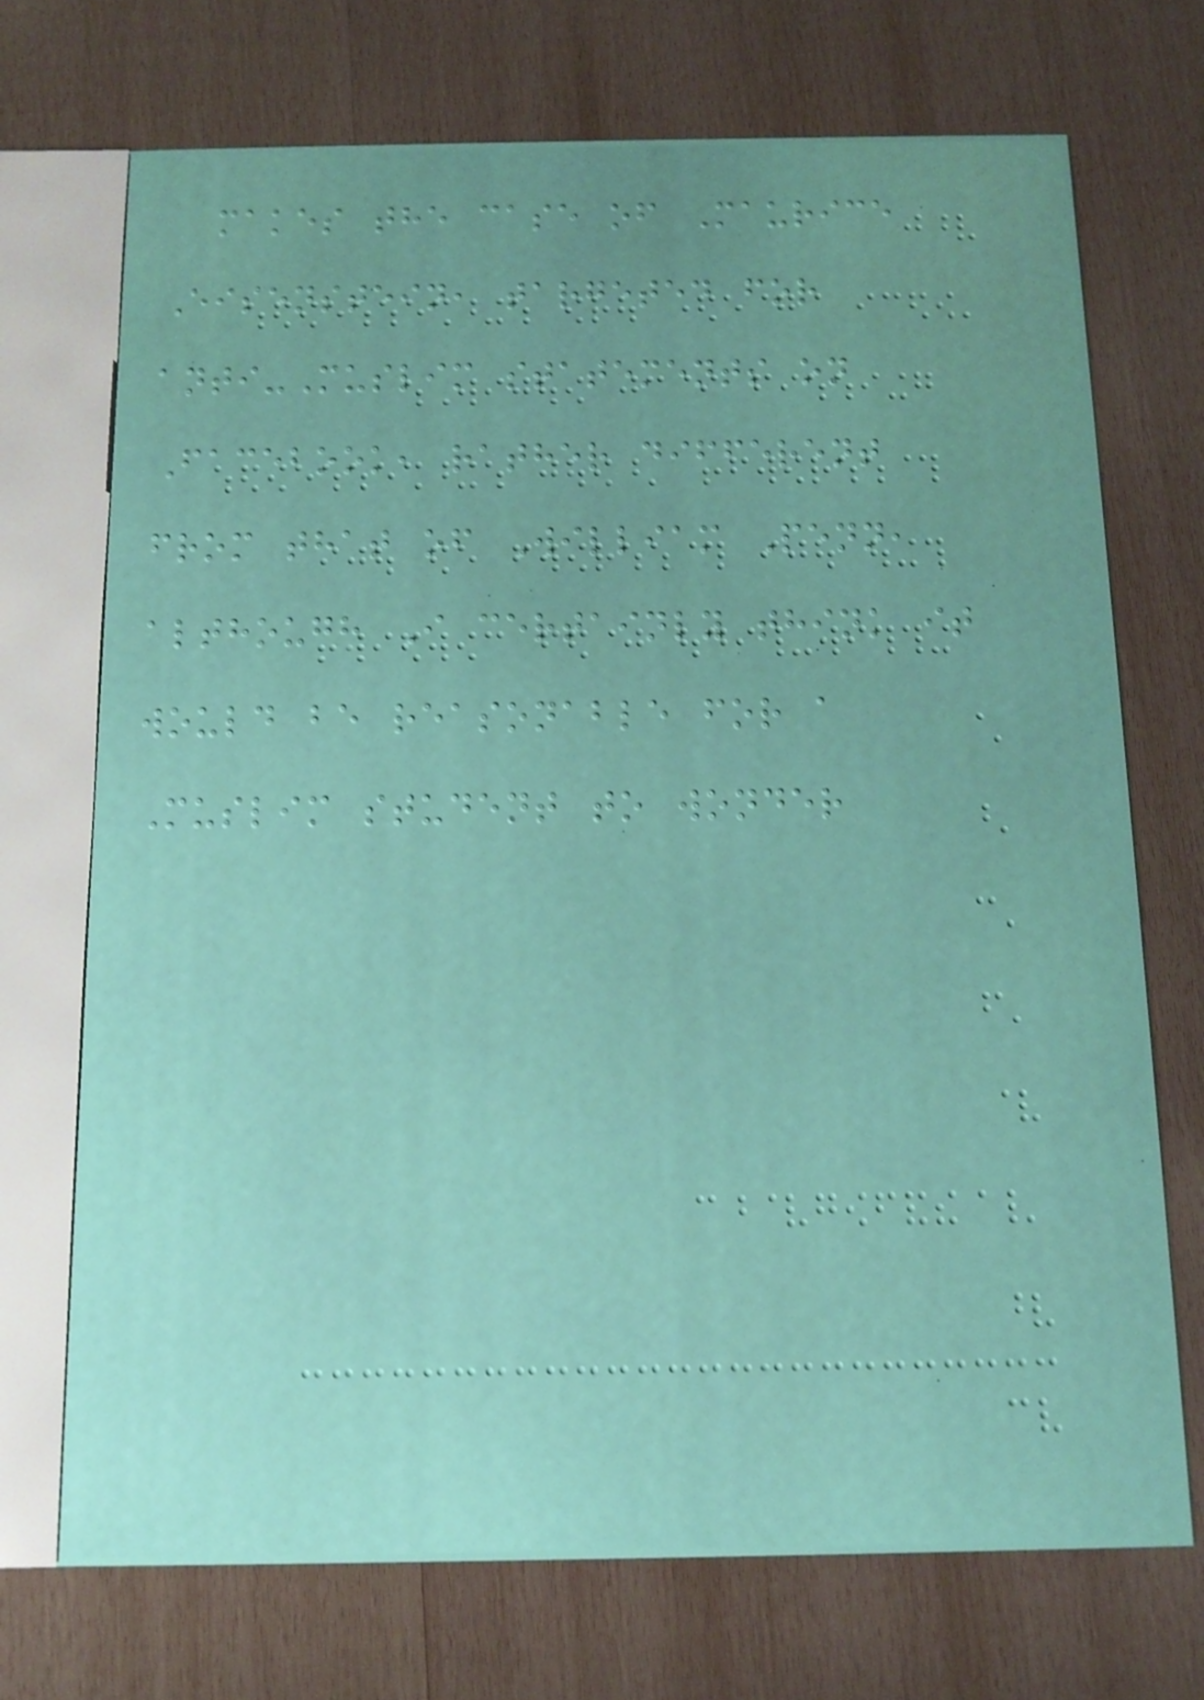makes the case of Maurice
Eisenstein, targeted for
anti-Muslim statements on
Facebook, rather different
from that of William Penn,
although I certainly think it
would be reasonable for a
Muslim student to wonder
